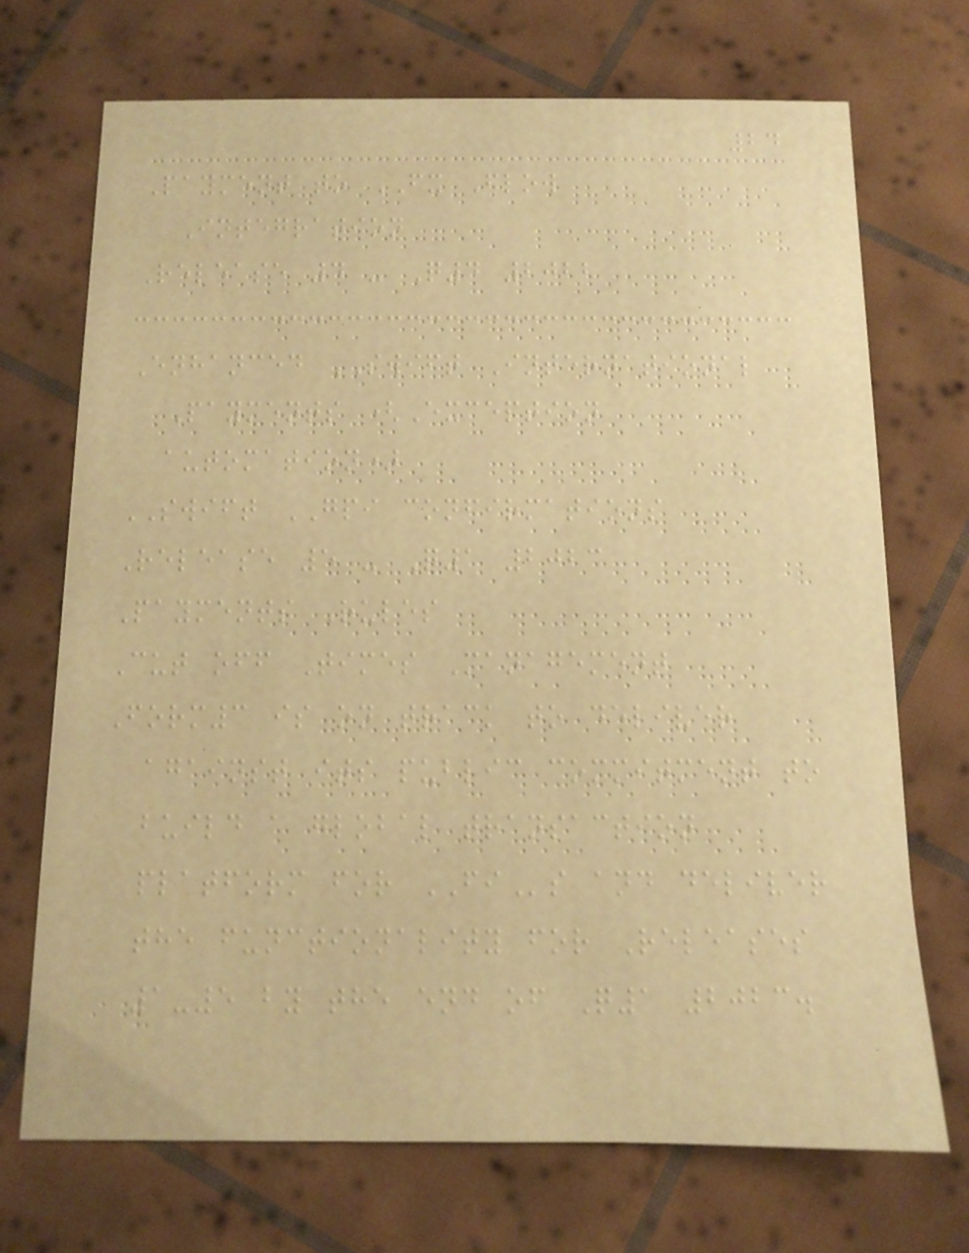24
Payment to FX Flow
Integration
Release 4 - Q4 2022
Enhanced SWIFT International
Payments (Exception
automation)
SWIFT GPI confirmations
Release 5 - Q1 2023
Payments Rules
Cut off Times Management
Form3 is on track to deliver
against its public commitment to
build a global transaction
platform for FIs and deliver
the functionality for Releases
1-5 by the end of Q1 2023.
